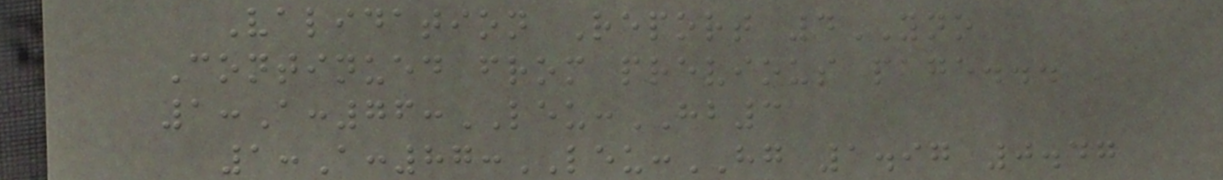Validation Report 4YNO
Continued from previous page...
1:A:76:LEU:HB3
1:A:87:LEU:HG 1.97 0.47
